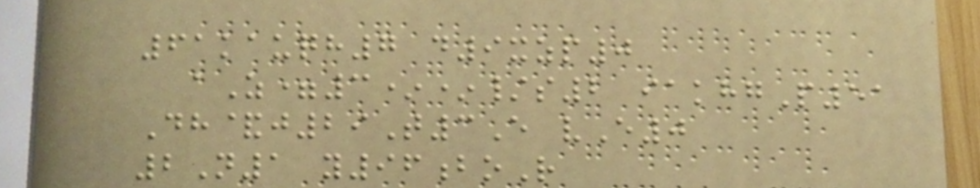61kauqh7 d9xzp0
aZ=3**/s2 iakhgP51
Dh&j29T3E vE0
2N1 y96boR
